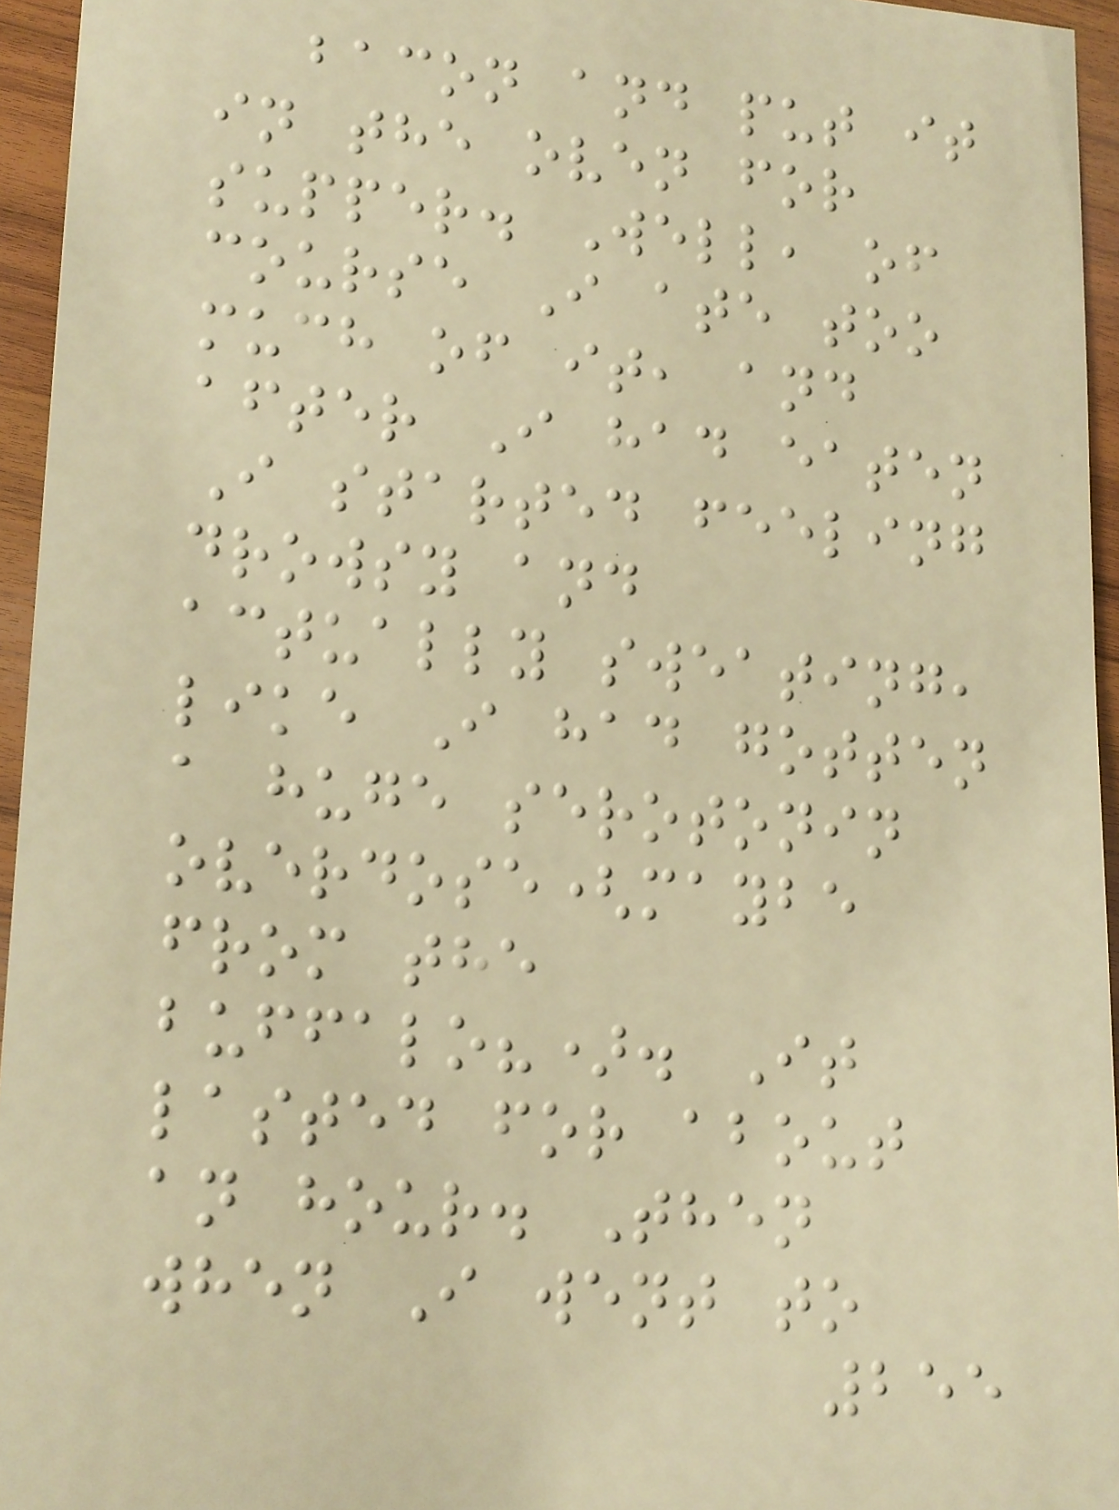bacon and put it
in the oven for
supper. Well, of
course I ate too
much of it, and
after I had eaten
I started feeling
drowsy and
actually sweating,
like I had gotten
a huge serotonin
overdose(maybe
from the
buffalo?). It
lasted for about
an hour. Then
when I went to
255
